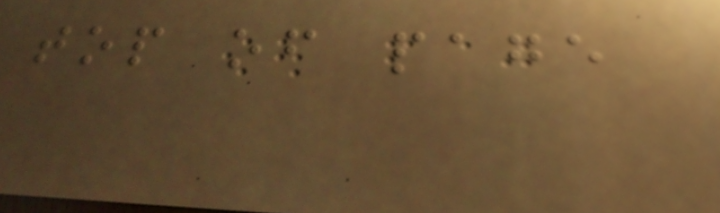top of page
